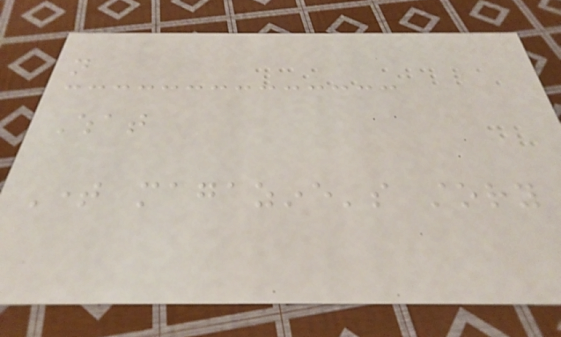not
What
Time magazine's story
